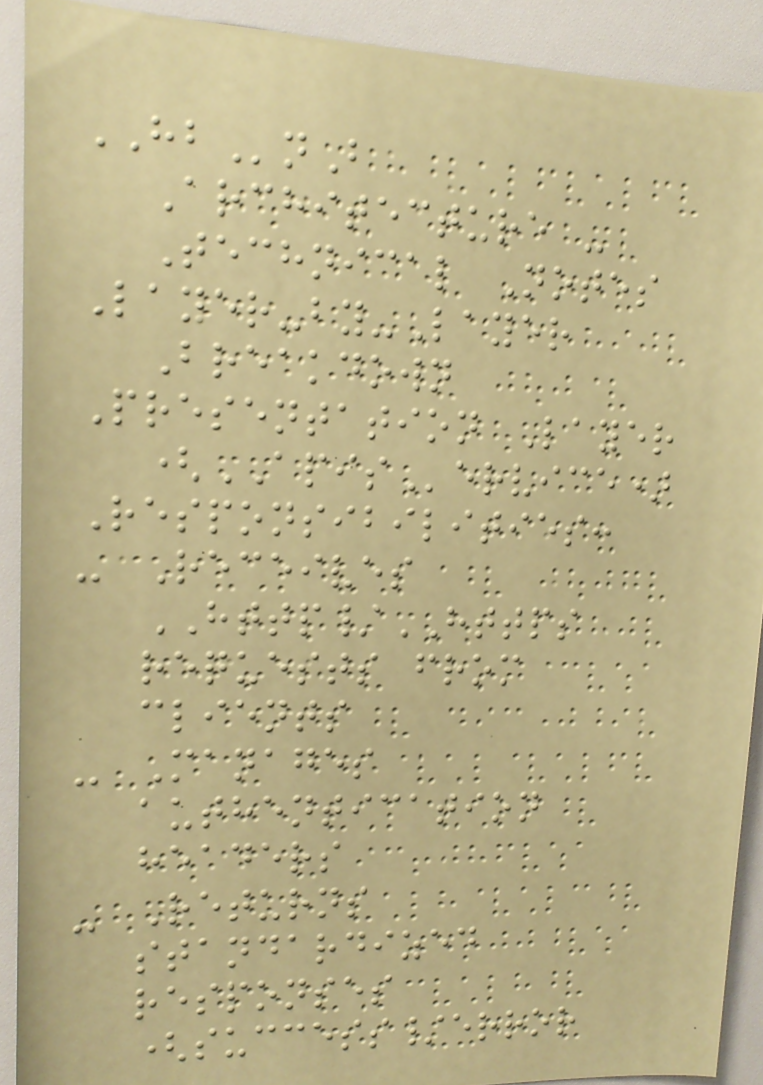HBnB
Architecture -
Technical Notes
Layer-by-Layer
Breakdown
Presentation Layer
(APIService)
Responsibilities:
- Receives
HTTP/HTTPS
requests from
clients
- Manages
authentication
headers
- Returns
standardized
responses
(success/error
